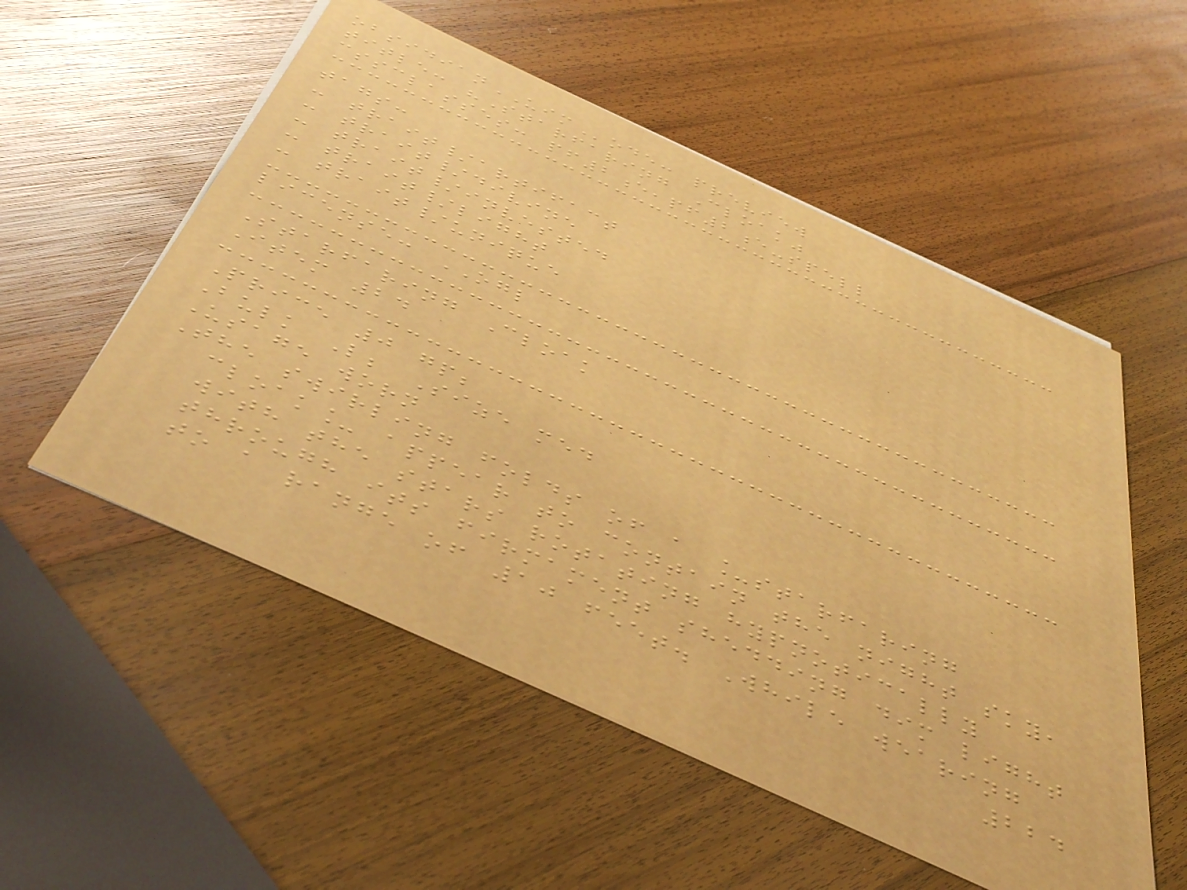obsidianUIMode: preview
title: "Starfaring Cloak"
cssclasses: pf2e,pf2e-spell
tags:
- trait/artifact
- trait/divine
- trait/invested
- trait/light
- trait/unique
license: OGL
Starfaring Cloak
Item 24
Price 0 gp;
Bulk L; Size med
Usage worn
The swirling folds of a _starfaring
cloak_ appear to contain the night sky,
with the stars rotating hypnotically
through its firmament shedding dim light
to a range of 10 feet. While wearing
224
